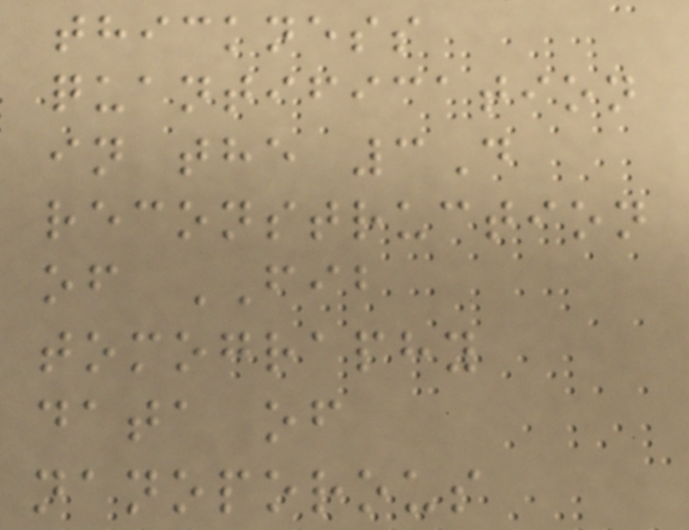thickness
quantification
in the 3D
reconstruction
of FIB
tomography
data of
nanoporous
